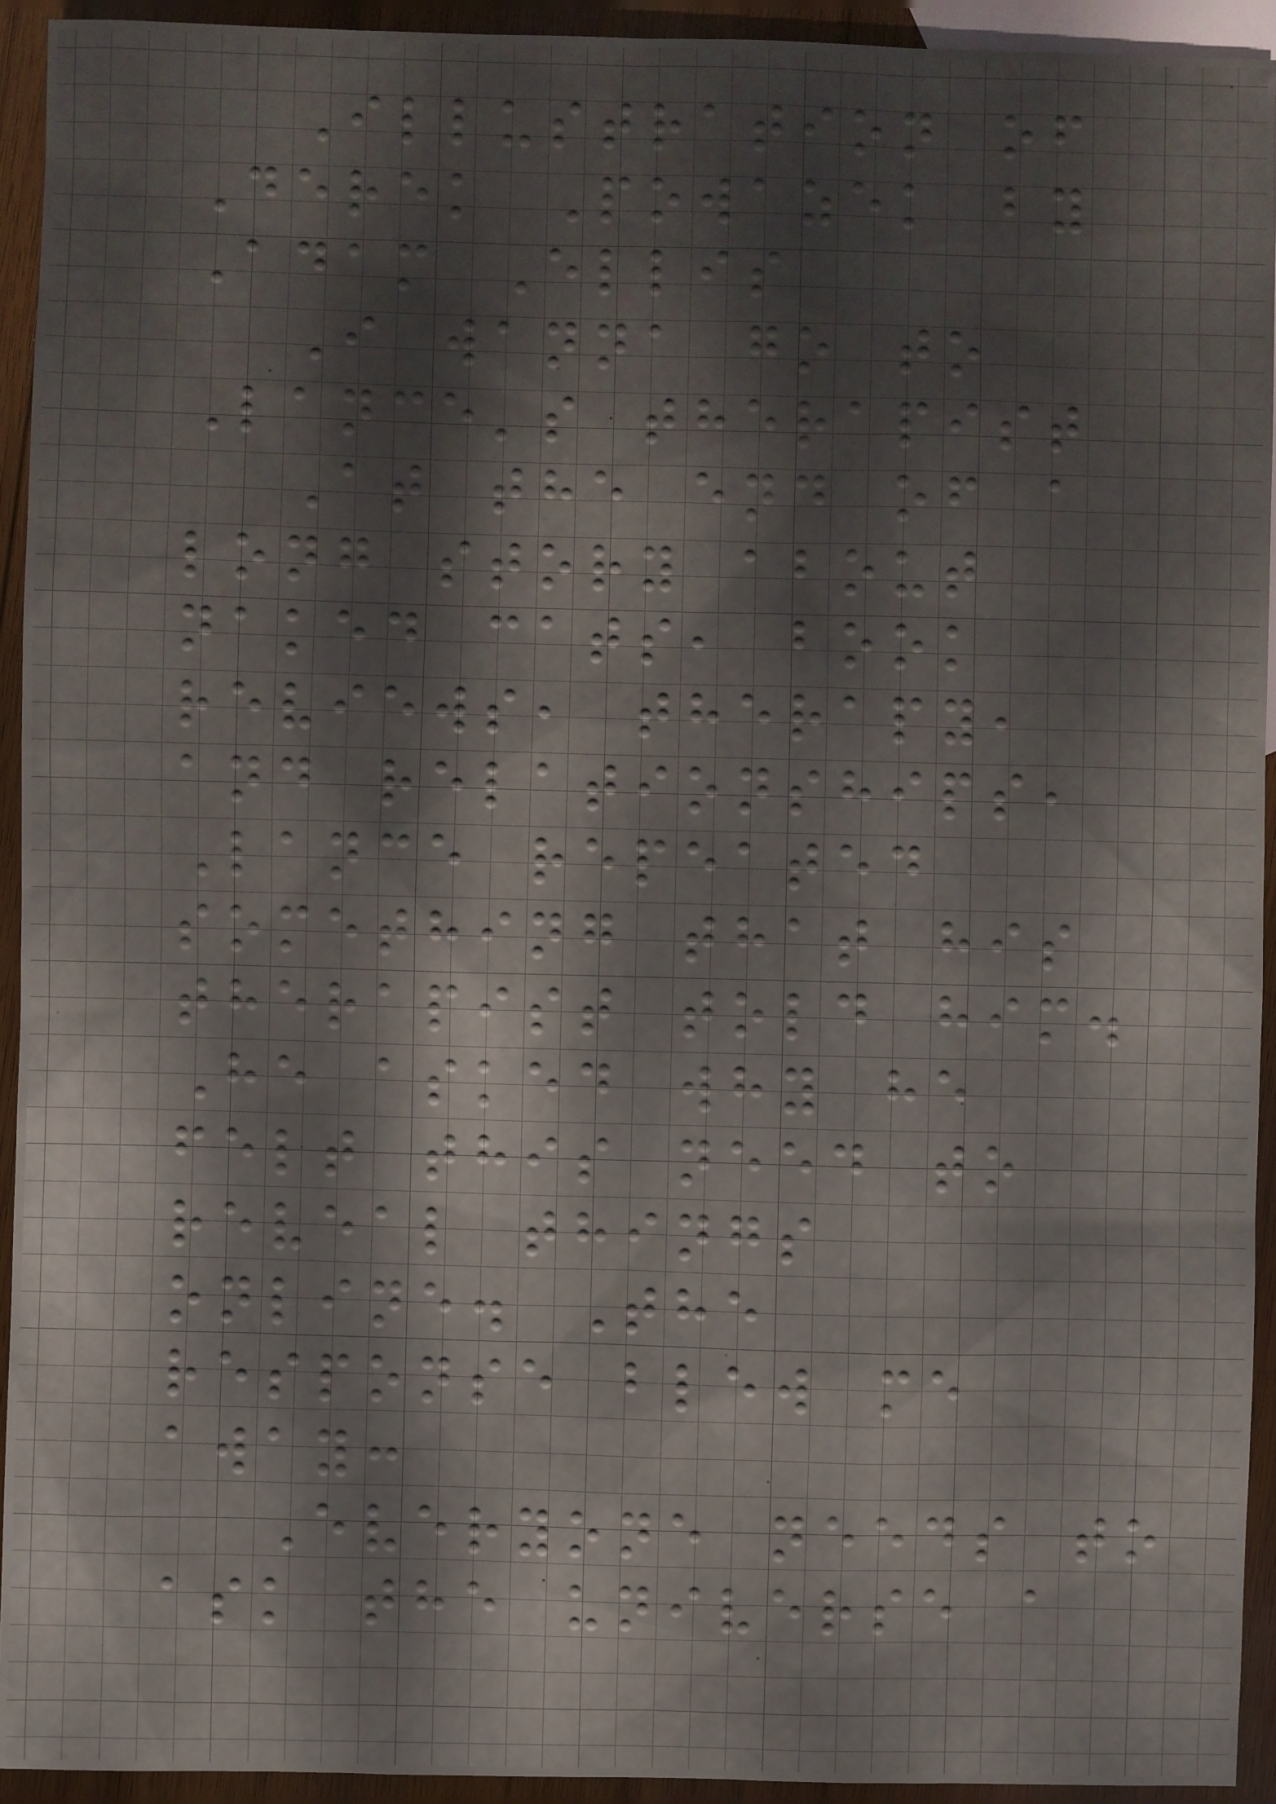Illustration of
Derek Powazek by
Adam Ellis
I wanna go to
Lance's therapist
At the end of a
long story about
naked cats, book
reviews, therapy,
and relationships,
Lance repeated
something that his
therapist told him.
He asked why he
felt this need to
reveal things
online. The
response blew me
away:
Everyone needs to
ask the universe a
